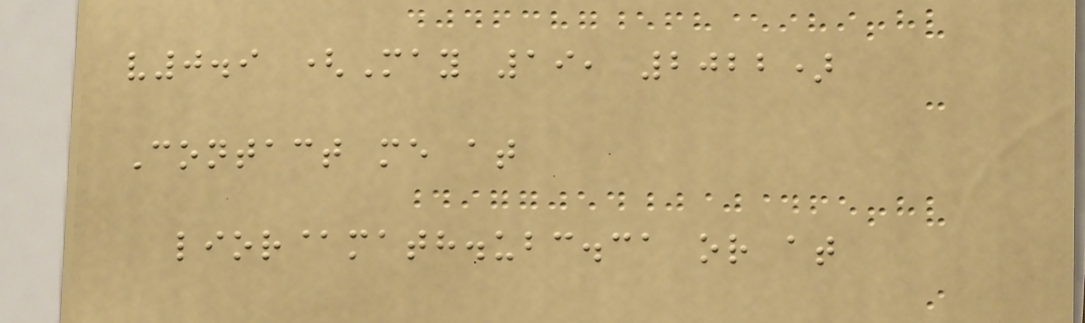v0.9 (May 19, 2022)
Contact me at
lior@math.ubc.ca or at
